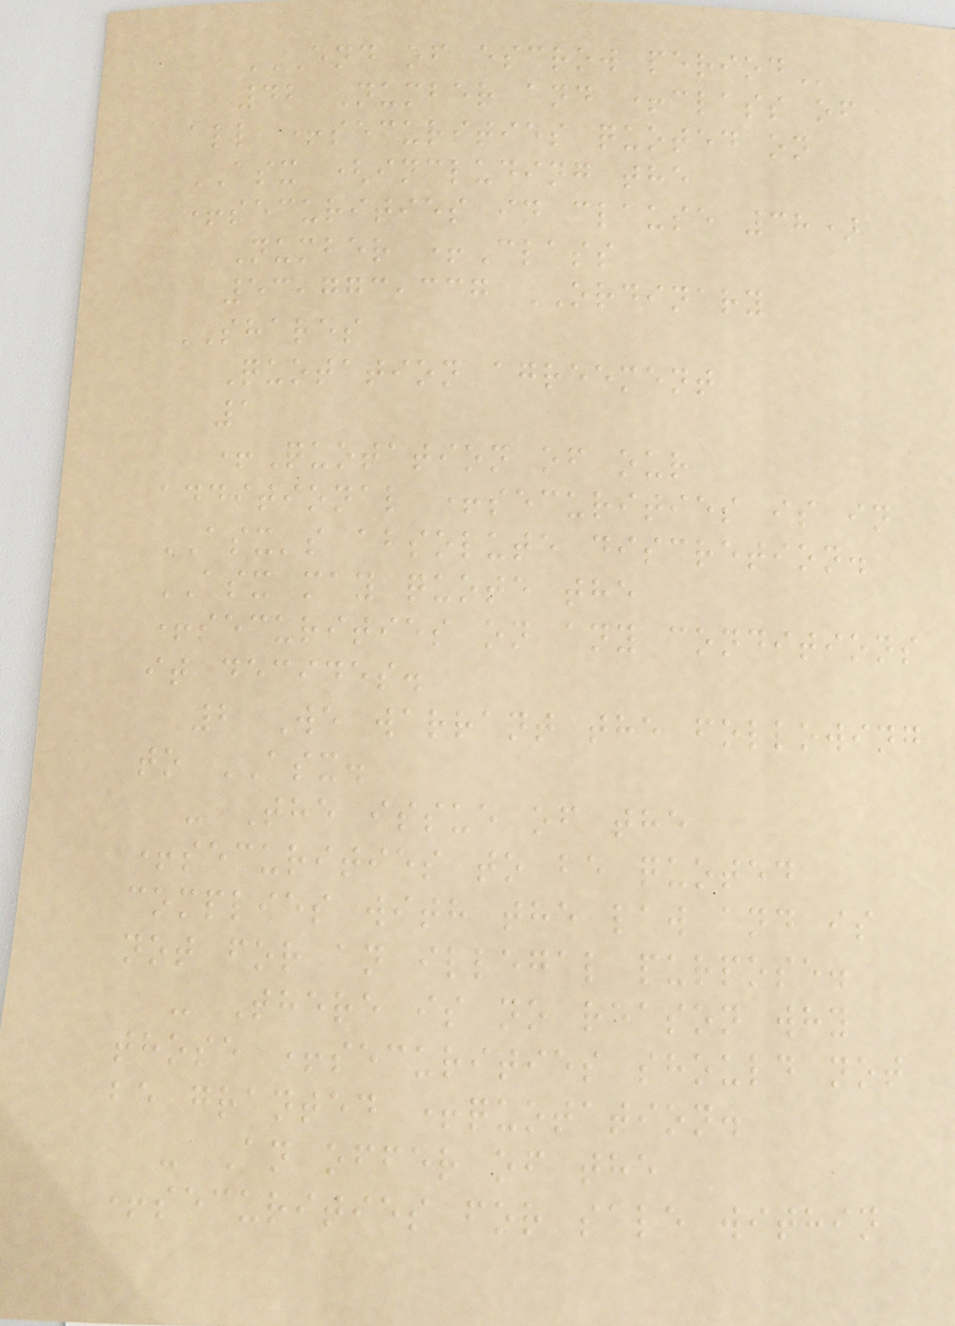END OF ESCROW PERIOD
42 Number and +class of
all +securities quoted on
ASX (including the
+securities in clause 38)
Number +Class
53,773,337 ORDINARY
SHARES
Quotation agreement
1
+Quotation of our
additional +securities is in
ASX's absolute discretion.
ASX may quote the
+securities on any conditions
it decides.
2 We warrant the following
to ASX.
- The issue of the
+securities to be quoted
complies with the law and is
not for an illegal purpose.
- There is no reason why
those +securities should not
be granted +quotation.
- An offer of the
+securities for sale within
